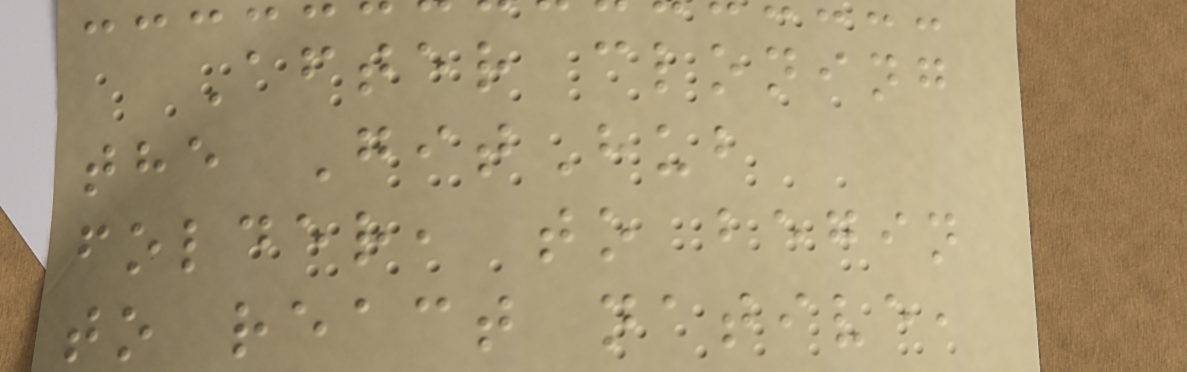After cloning
the GitHub
folder, to begin
to react native,
